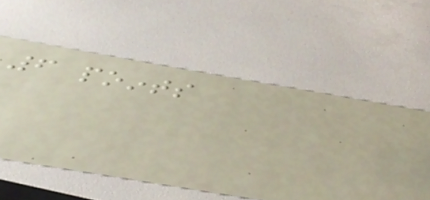6 points
